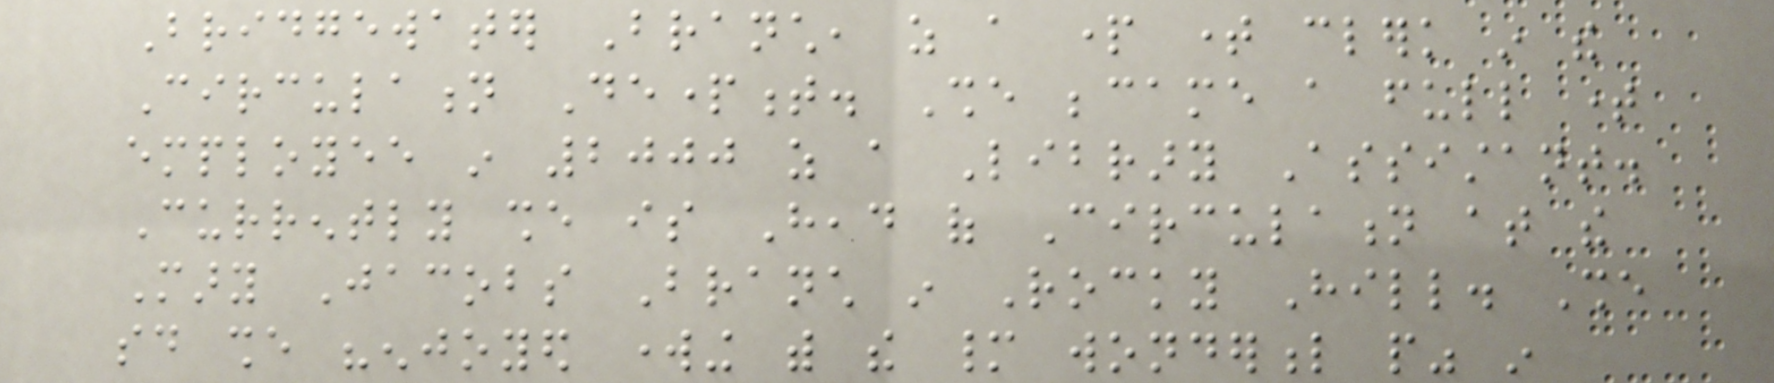Bridgewater Branch, as a part time clerk in the
Circulation Department. She became a full time
employee in 2000 as a Library Assistant.
Currently she is Head of Circulation at the
Mary Jacobs Branch in Rocky Hill. She
said she "enjoyed working with the many wonderful people" in
